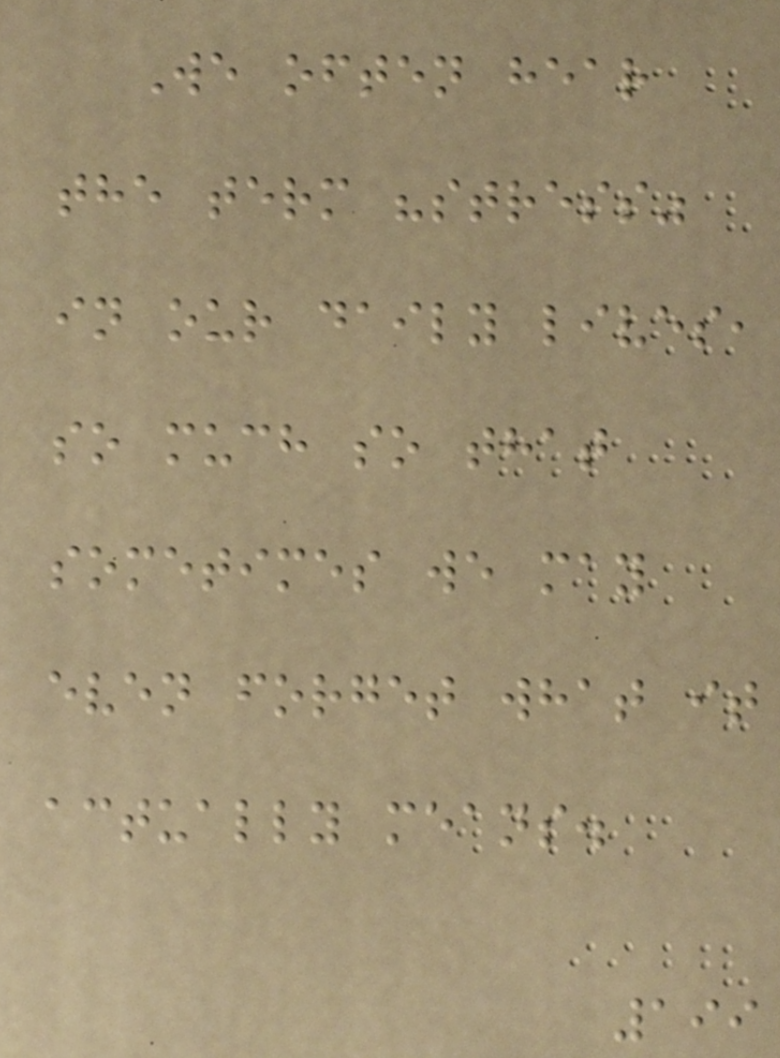We often hear
the term "stress"
in our daily lives,
so much so that
sometimes we may
even forget what it
actually means.
199
